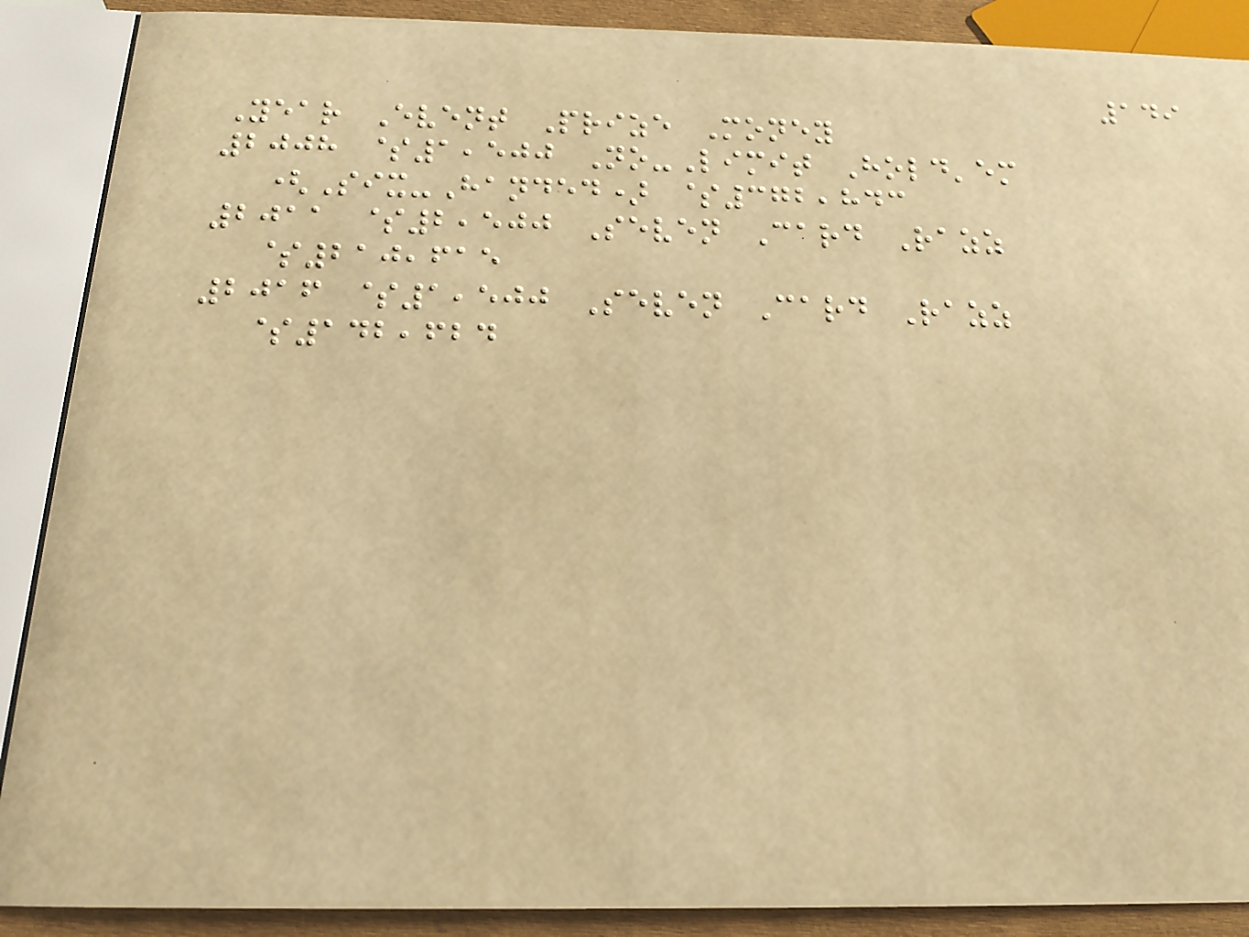149
Year Event Prize Money
2008 $1,500 No-Limit Hold'em
(Six-Handed) $372,843
2011 $2,500 Seven Card Razz
$210,615
2016 $1,500 Seven Card Razz
$142,624
